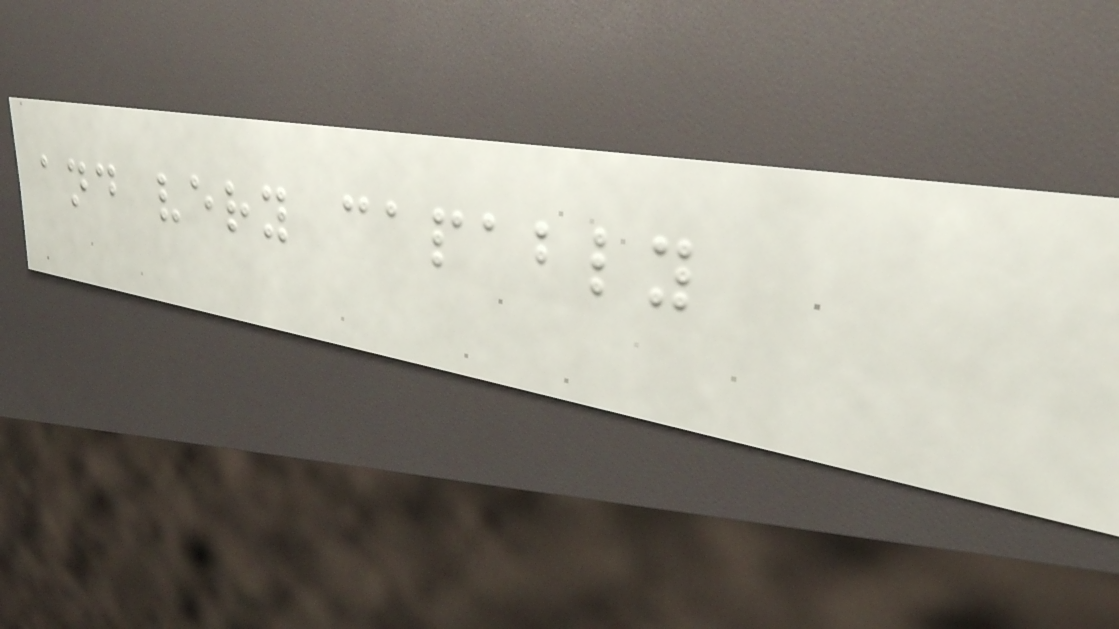and very capably
